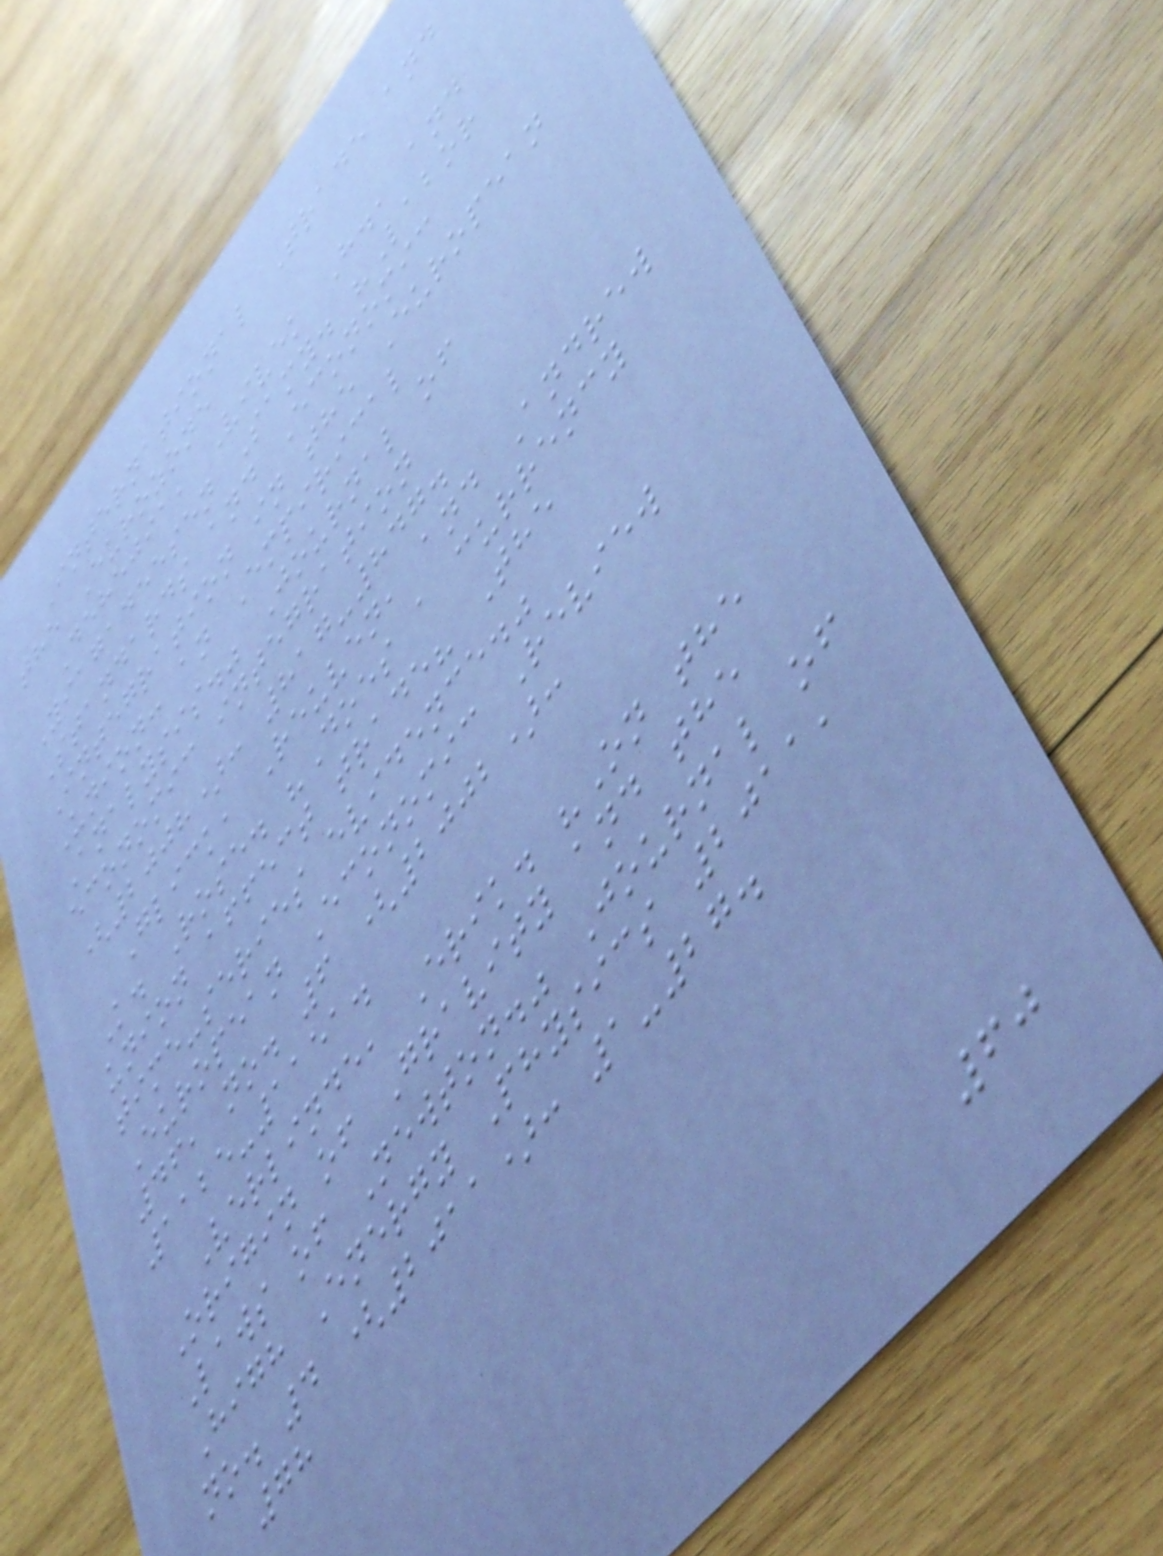International Trade and
the Eurozone
Dehejia, Vivek H., and
Yiagadeesen Samy. "Labor
Standards and Economic
Integration in the European
Union: an Empirical
Analysis." Journal of
economic integration
(2008): 817-847.
Glick, Reuven, and Andrew
K. Rose. "Does a currency
union affect trade? The
time-series evidence."
European Economic Review
46, no. 6 (2002):
1125-1151.
Verlinde, Erik. "On the
Origin of Gravity and the
Laws of Newton." Journal of
High Energy Physics 2011,
no. 4 (2011): 1-27.
78
60
